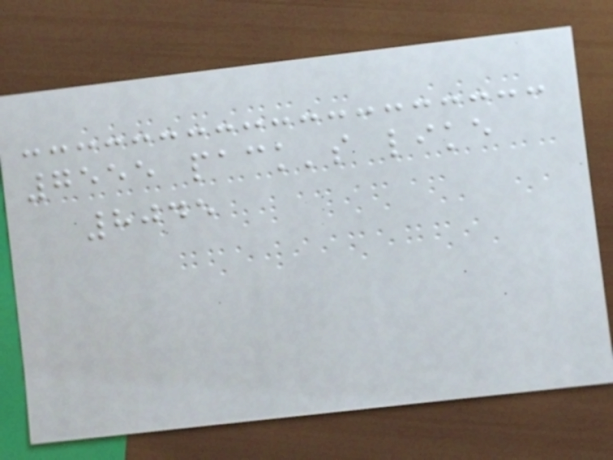7555 pack's like
8045
